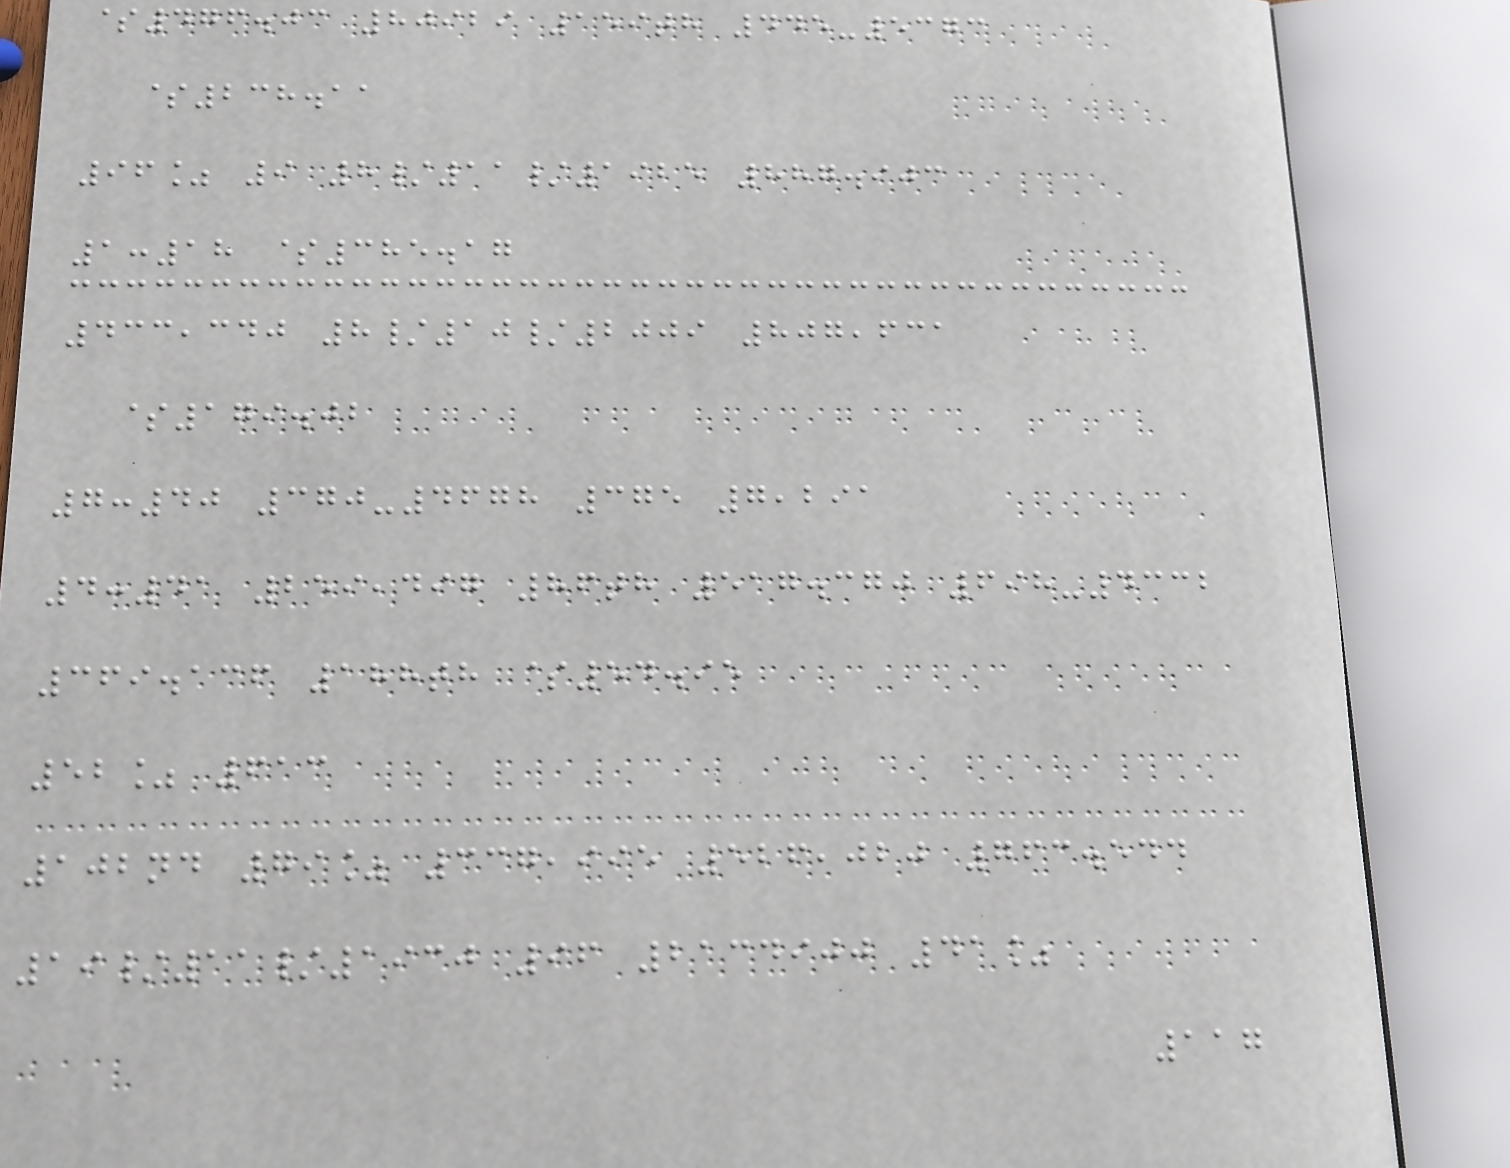$476.03 80929 159th 445-5373
$238.11
96% 9 8/11/1925 887.903
1:18 $385.17
433,340 8/10/2009 807,631
$179.02
7:40 370-4678 375 7,291
4:41 259,497 86th 517.370 698-4332
369.136 188th $54.95
52% 613
102nd 79% 337,995 526,020 763.544
19/11/1930 96 2134900 41%
117
